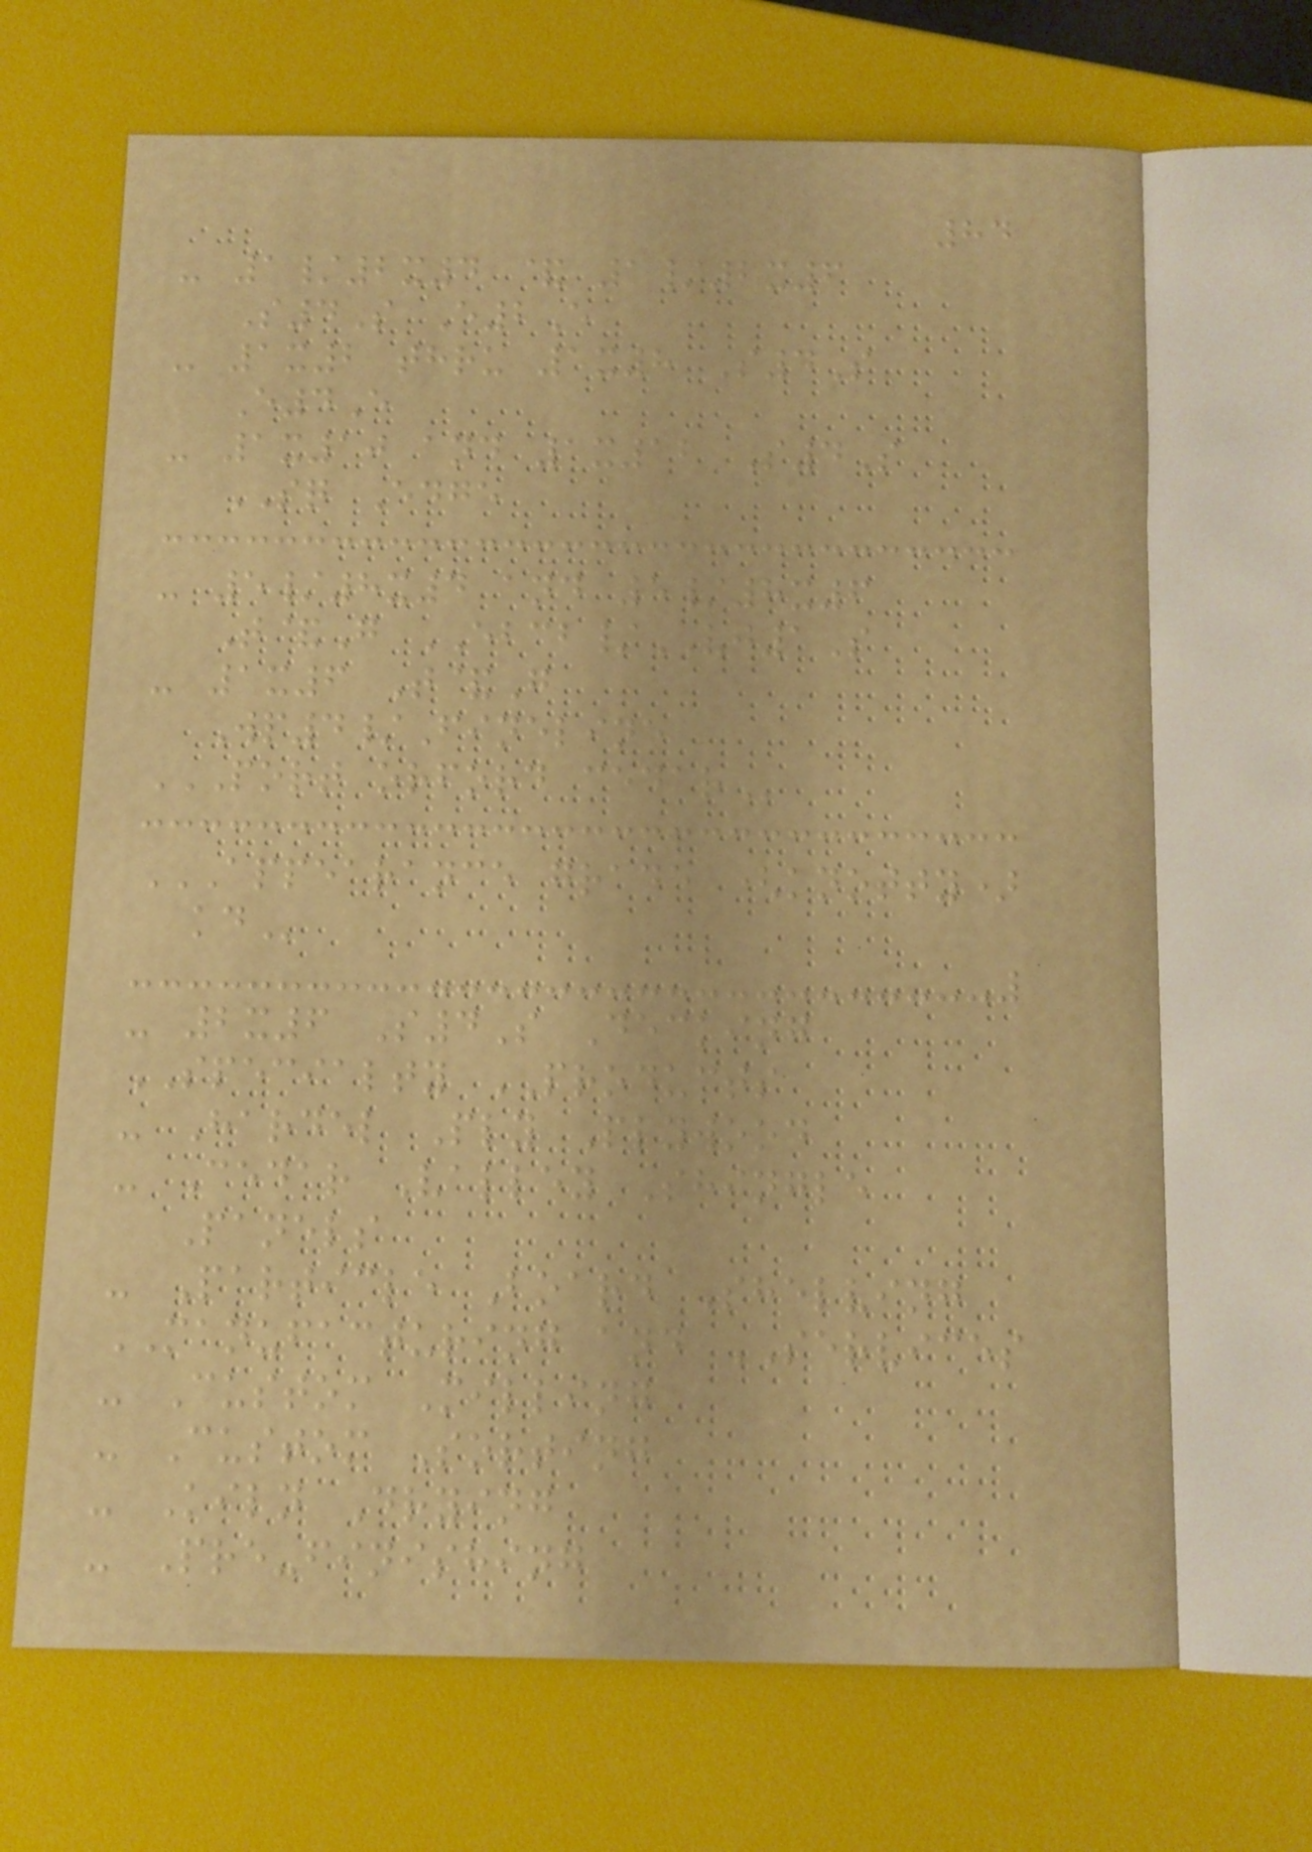84
- 1/2x4 & 1/2x6
S4S E2E
- 1x2 thru 1x8 S4S
E4E
- 1x10 and 1x12 S4S
SQ Edge
- 5/8x4 and 5/8x6
T&G EBCB/VJ1S
- 1x6 T&G
Wp4/Fineline
PORT ORFORD CEDAR
APPEARANCE GRADE (KNOTTY)
KD
- 2x6 S4S Decking
SPECIALTY PRODUCTS
- Hardel Ply Plywood
- Cedar Valley Shingle
Panels
- Particle Board Shelving
MANUFACTURING and SERVICES
- Custom Milling
- Custom Sorting
- Kiln Drying
- Pre-finishing
